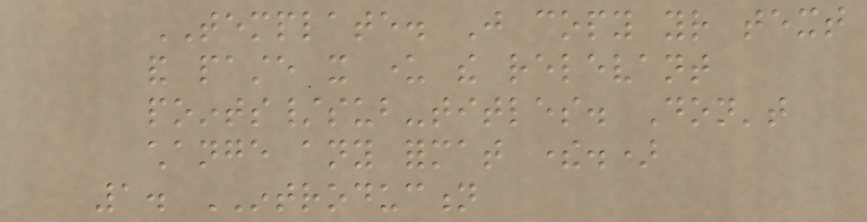TEMPLATE. Just copy your text
and paste it under the relevant
points/sub-titles. Don't
change any format there.)
1. INTRODUCTION
